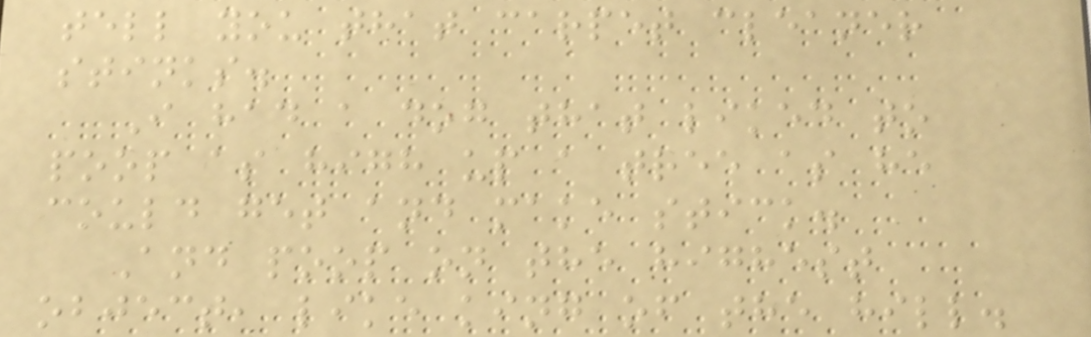tell you that carpet cleaner
stinks.
I had a dog that liked to
poop as high up a tree as he
could get and make stick.
And poop on the highest
object, like king of the hill.
